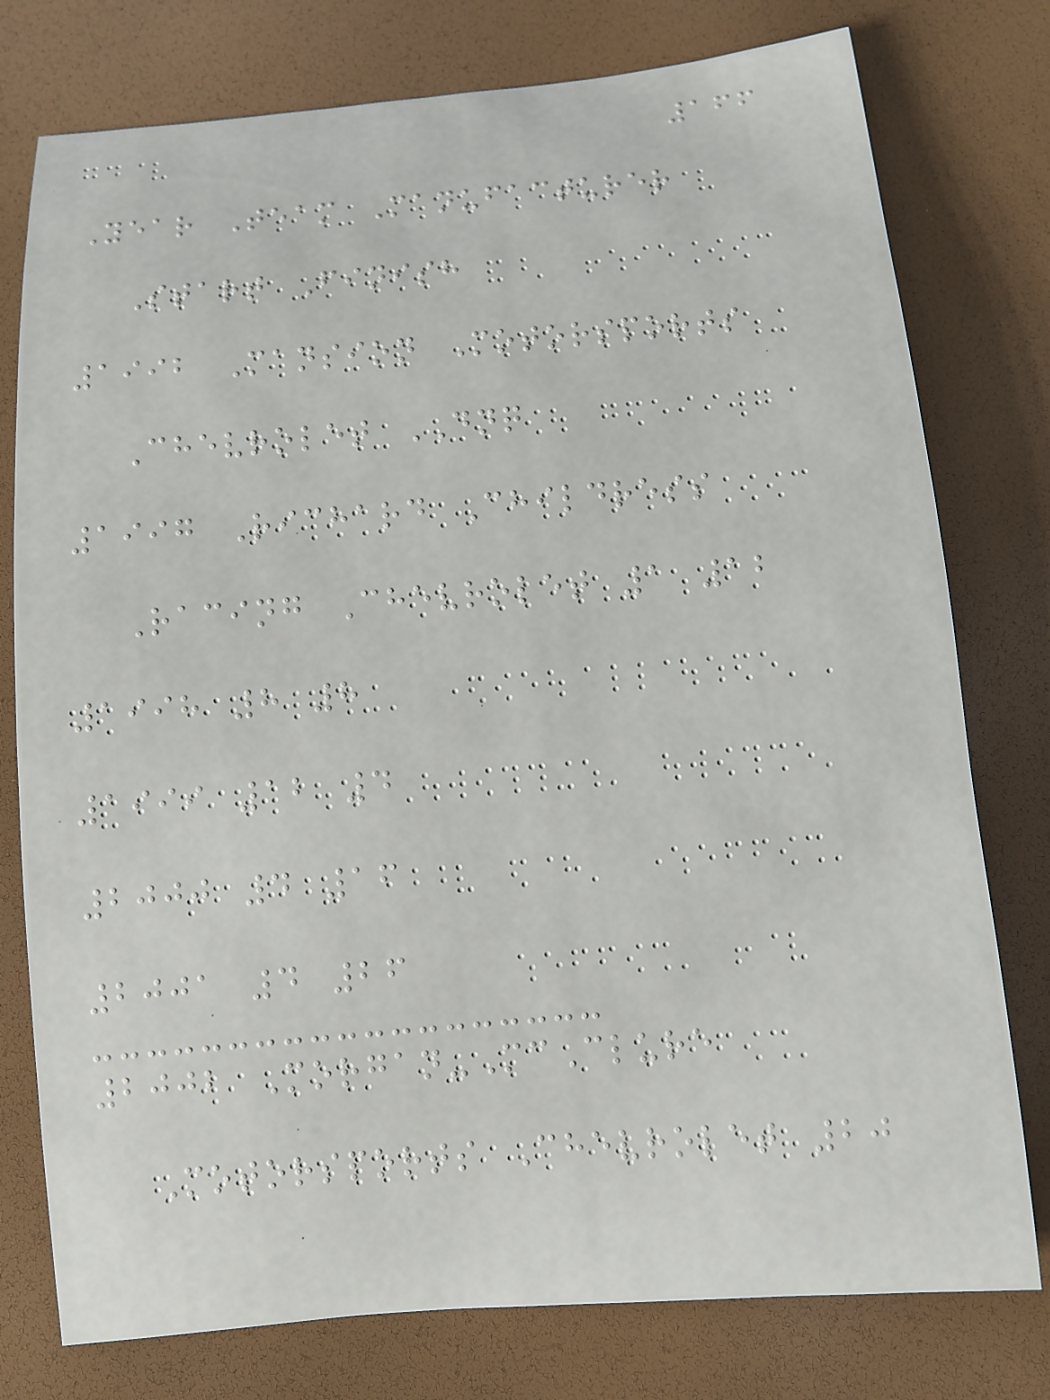166
Year Team Manufacturer
Start Finish
1992 Mansion Motorsports
Chevrolet DNQ
1997 Richard Childress
Racing Chevrolet 1 12
1998 8 8
1999 12 4
2000 4 16
2001 4 26
2002 Morgan-McClure
Motorsports Chevrolet 20
